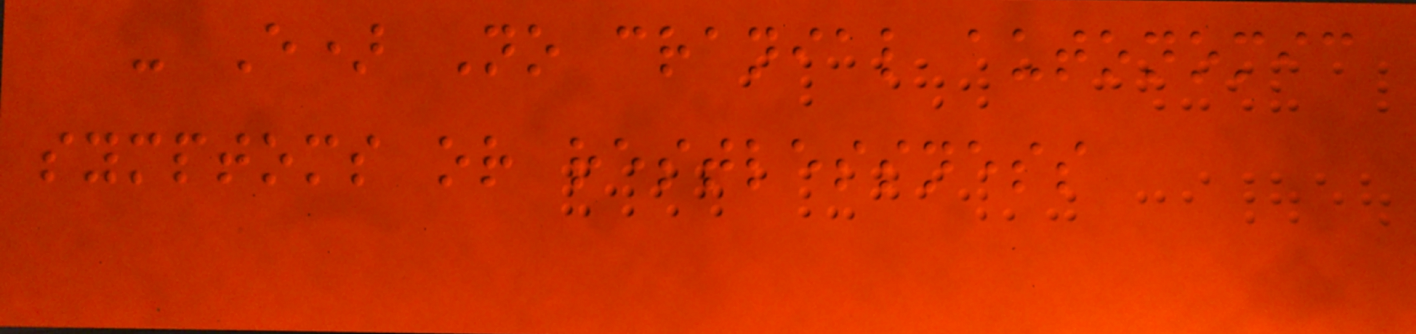- E) No cranial autonomic
symptoms or restlessness
